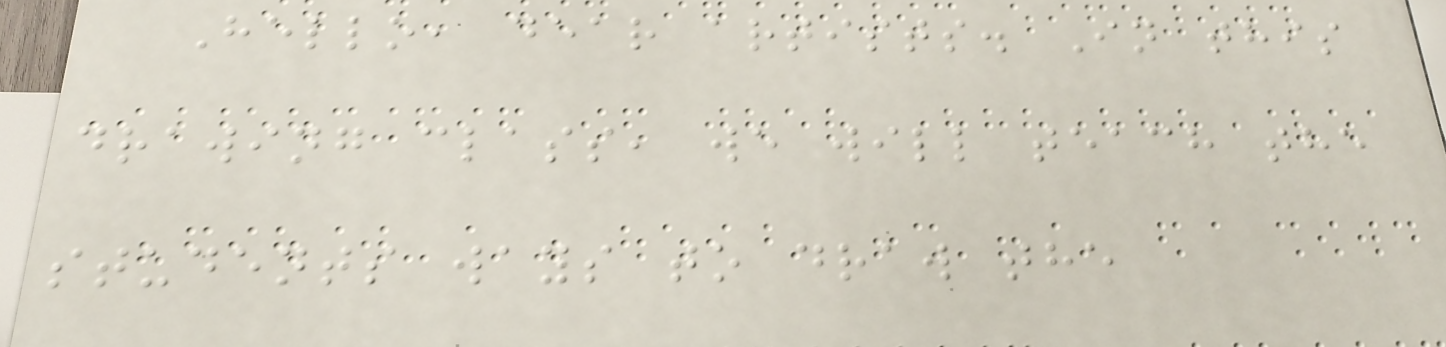Hello, dear artists. In this
drawing class, we will teach the
students ways to draw the
